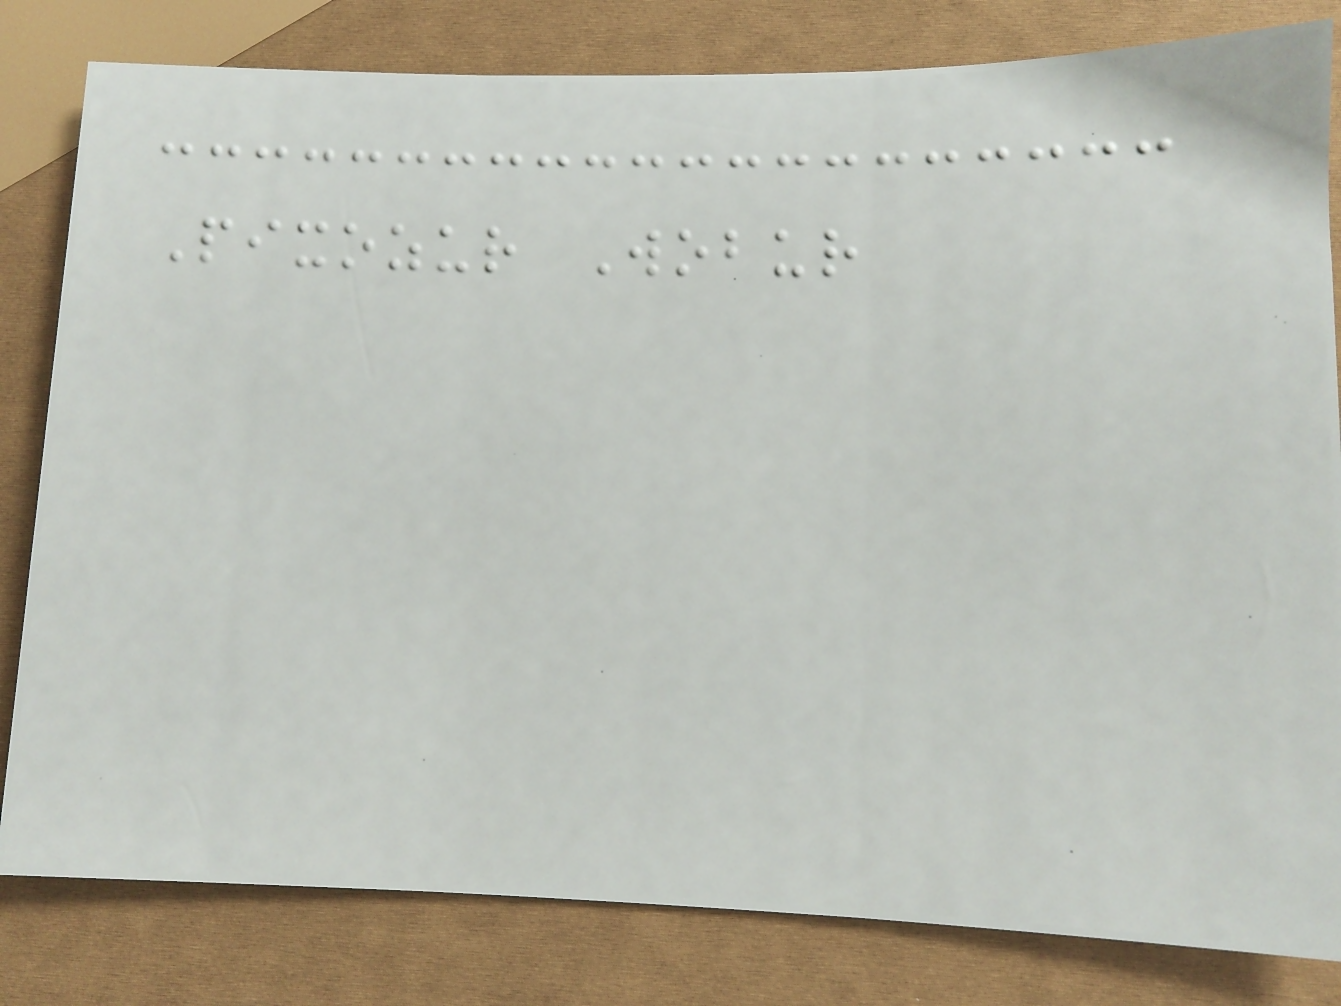Pixozur Wobur
